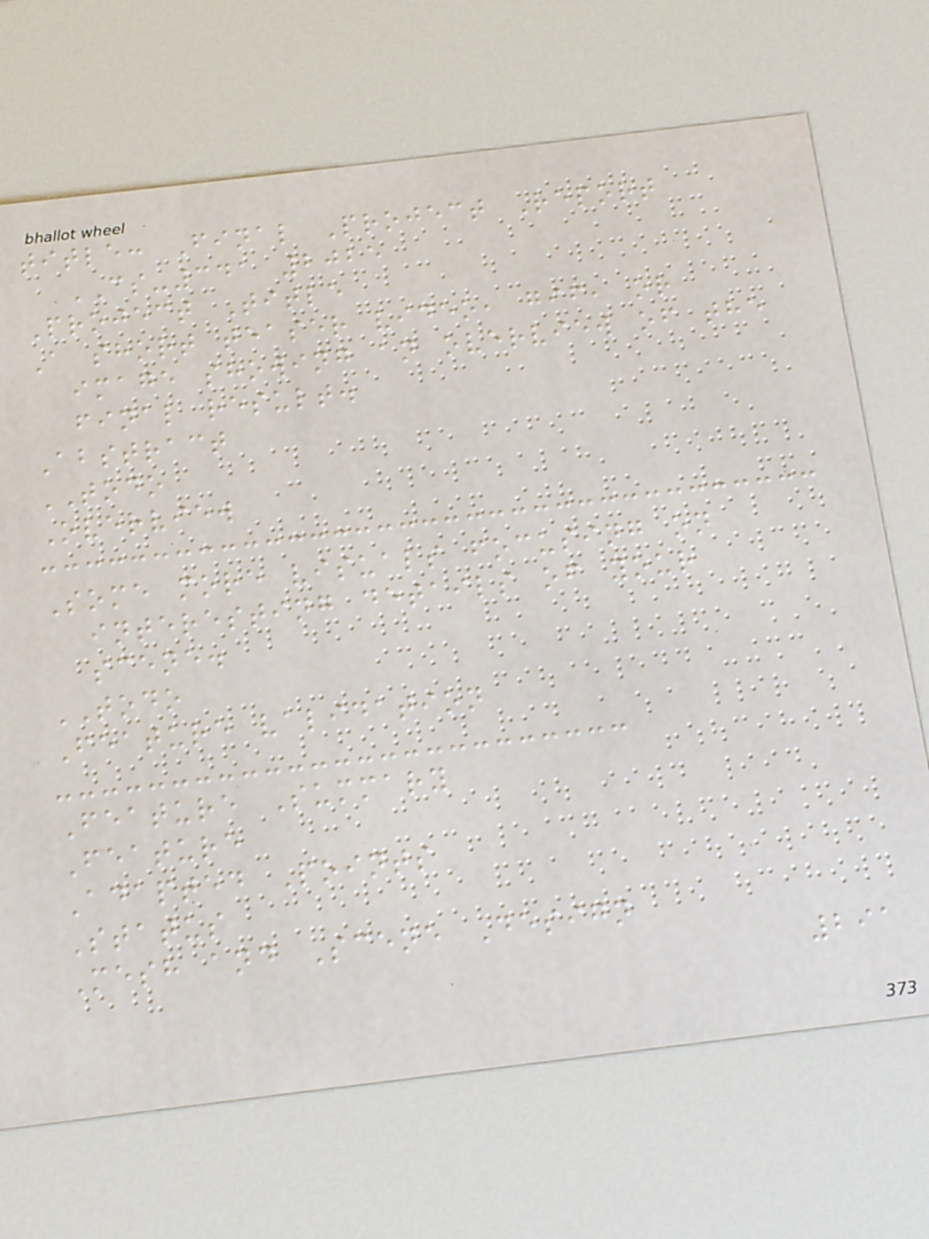title: Final Project Report
CS-341 2025
Project Title
A short teaser video, gif, or
image showing an overview of the
final result.
Abstract
TODO
Overview
Some more visuals focusing on
interesting details of your
scene.
TODO
Feature validation
Feature Summary
Feature
Adapted Points
Status
Mesh and Scene Design
291
